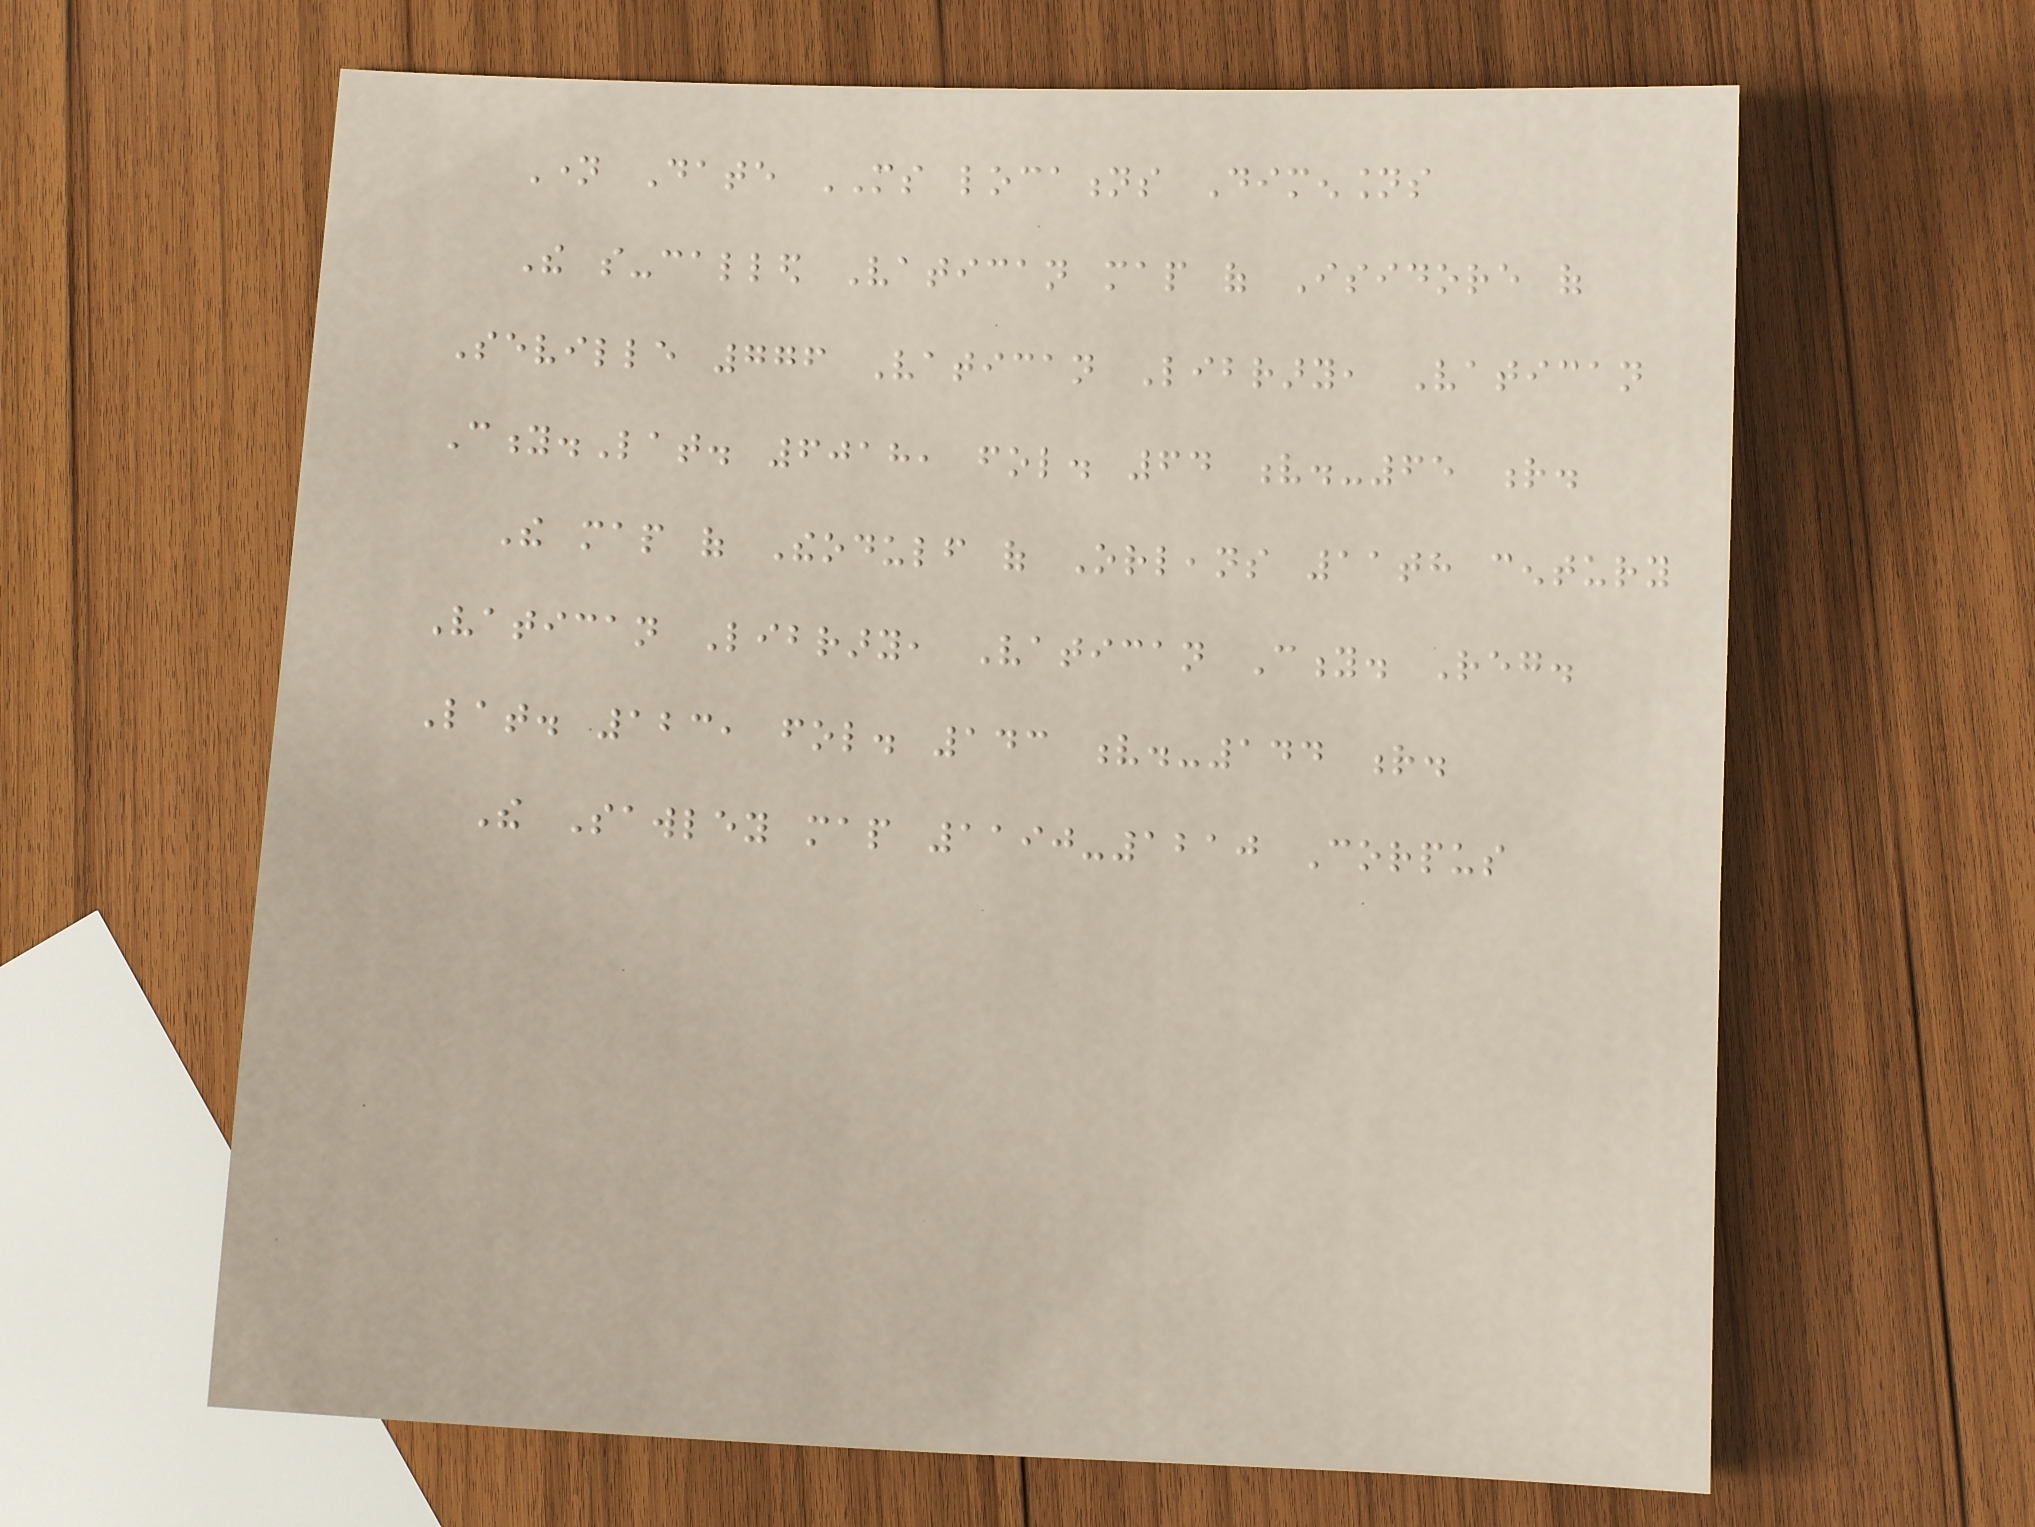Name Date MS locations Dimensions
The so-called Vatican map of Isidore of
Seville 776 Vatican Library, Vatican
City.Lat. 6018, fol. 64 v.-65 r.
The map of Theodulf of Orleans 11th century
Vatican Library, Vatican City. Reg.
Lat. 123, fol. 143 v.-144 r.
The Sawley map 1190-1210 Corpus
